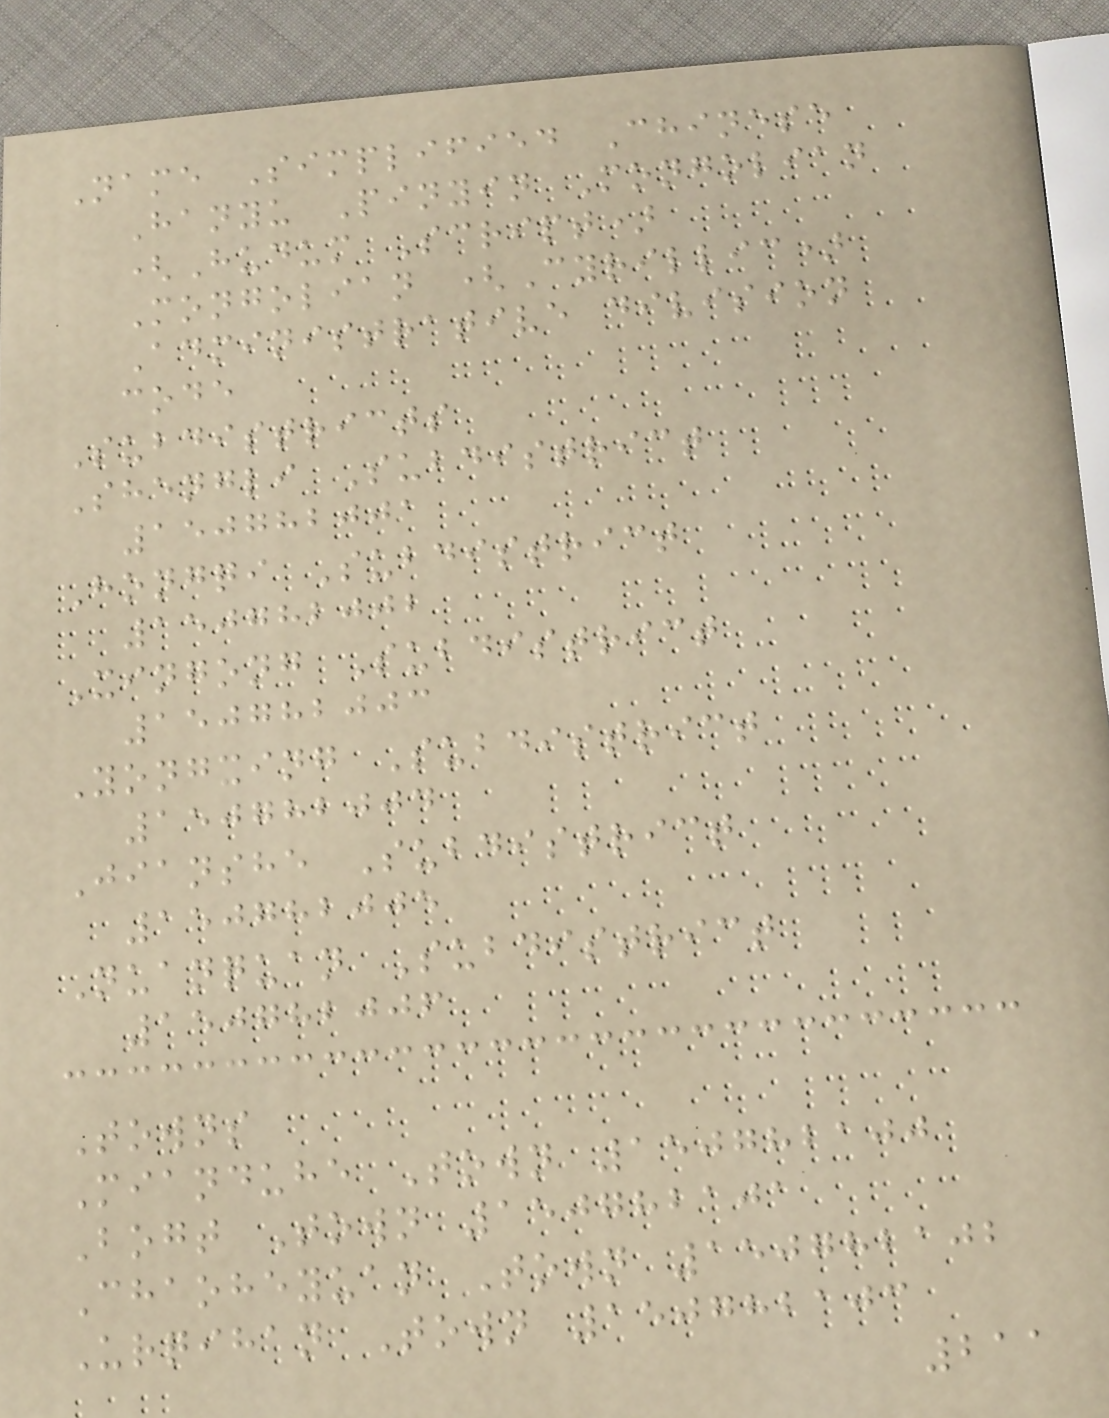Name Simplified Chinese
Hanyu Pinyin Mongolian
(Hudum Script)
Mongolian (Cyrillic)
Administrative division
code
Subdistricts
Shengli Subdistrict
150782001
Hongqi Subdistrict
150782002
Xingong Subdistrict
150782003
Yongxing Subdistrict
150782004
Jianshe Subdistrict
150782005
Nuanquan Subdistrict
150782006
Towns
Mianduhe Town 150782100
Bogt Town 150782101
Chaoheyuan Town 150782102
Urqihan Town 150782103
211
